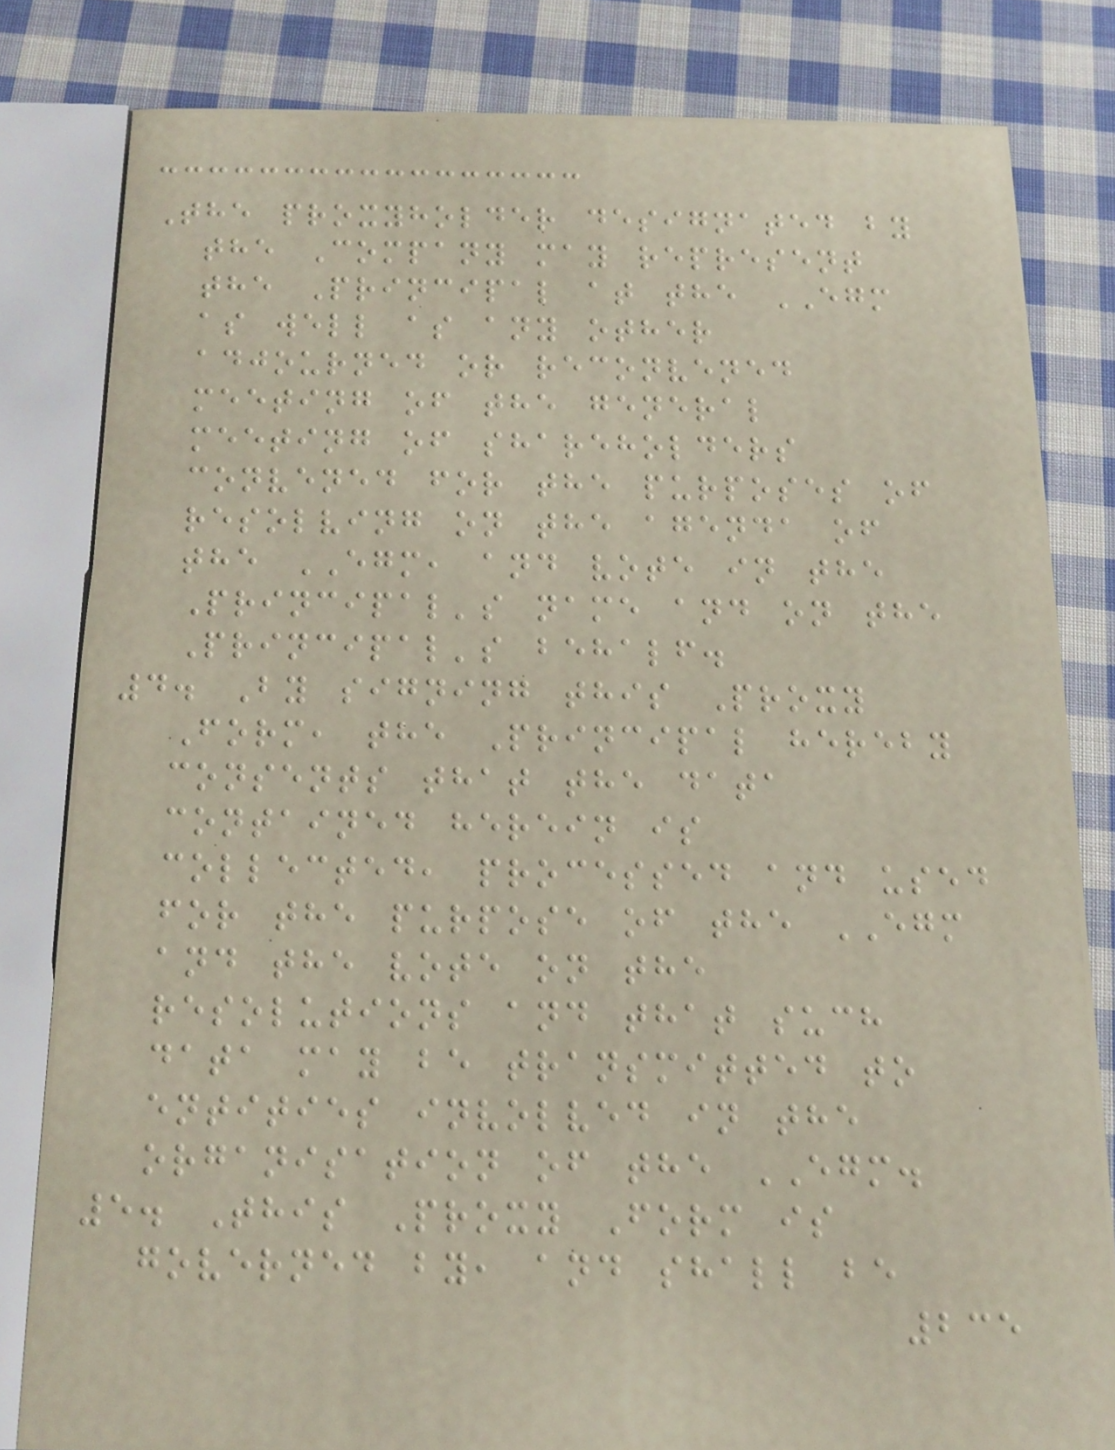The proxyholder designated by
the Company may represent
the Principal at the EGM
as well as any other
adjourned or reconvened
meeting of the general
meeting of shareholders
convened for the purposes of
resolving on the agenda of
the EGM, and vote in the
Principal's name and on the
Principal's behalf.
4. By signing this Proxy
Form, the Principal hereby
consents that the data
contained herein is
collected, processed and used
for the purpose of the EGM
and the vote on the
resolutions and that such
data may be transmitted to
entities involved in the
organisation of the EGM.
5. This Proxy Form is
governed by, and shall be
235
